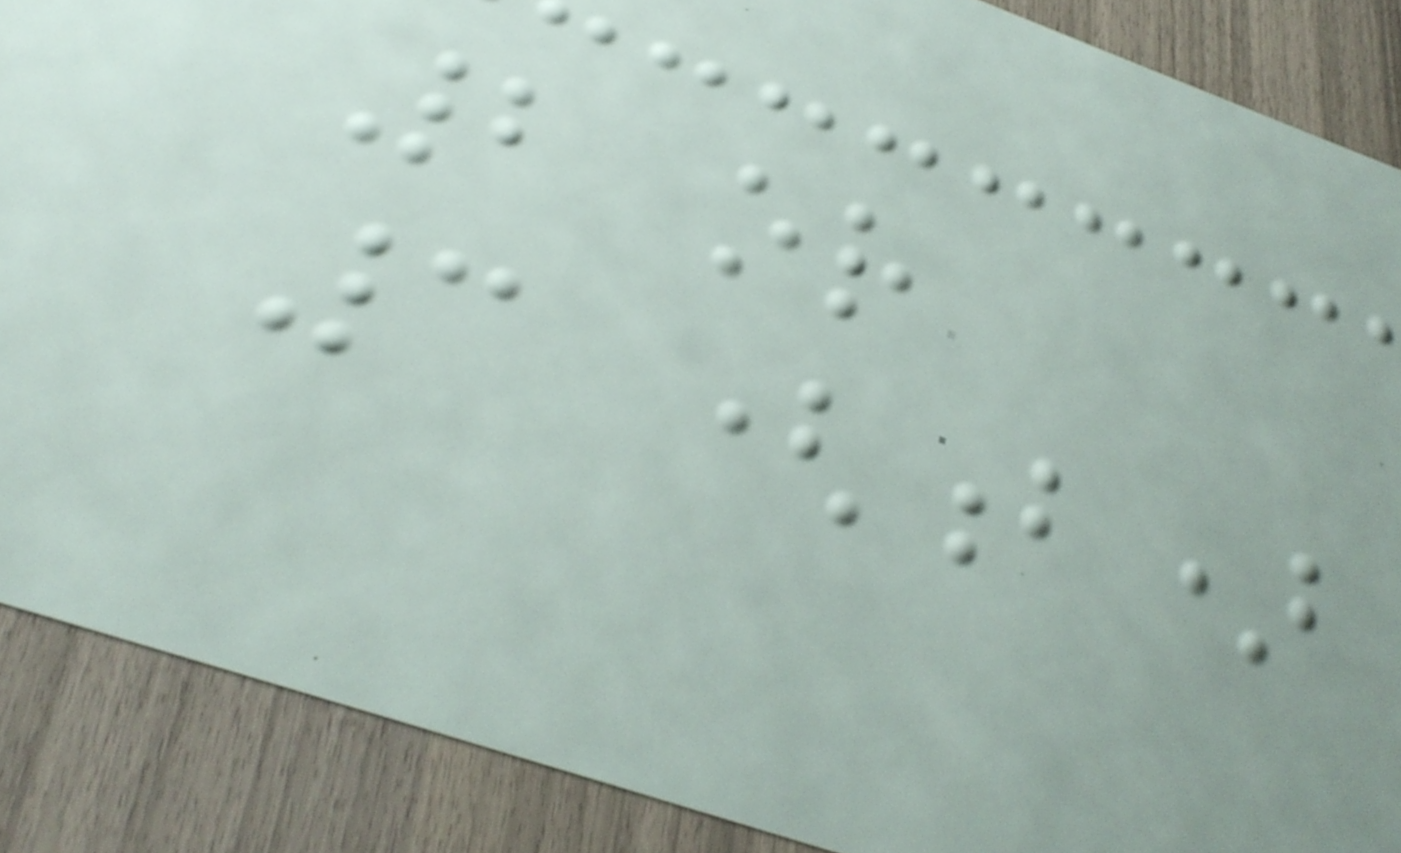2 or
3 (b)
